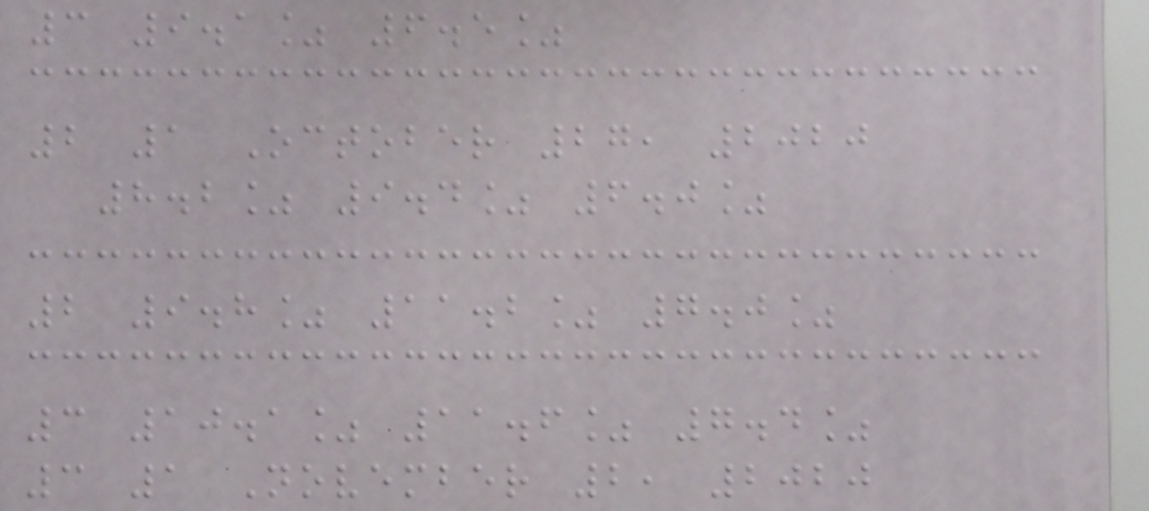3 9.1% 6.5%
2 1 October 27, 2020
8.2% 9.4% 6.0%
2 9.8% 11.2% 7.0%
3 10.1% 11.6% 7.4%
3 1 November 2, 2020
